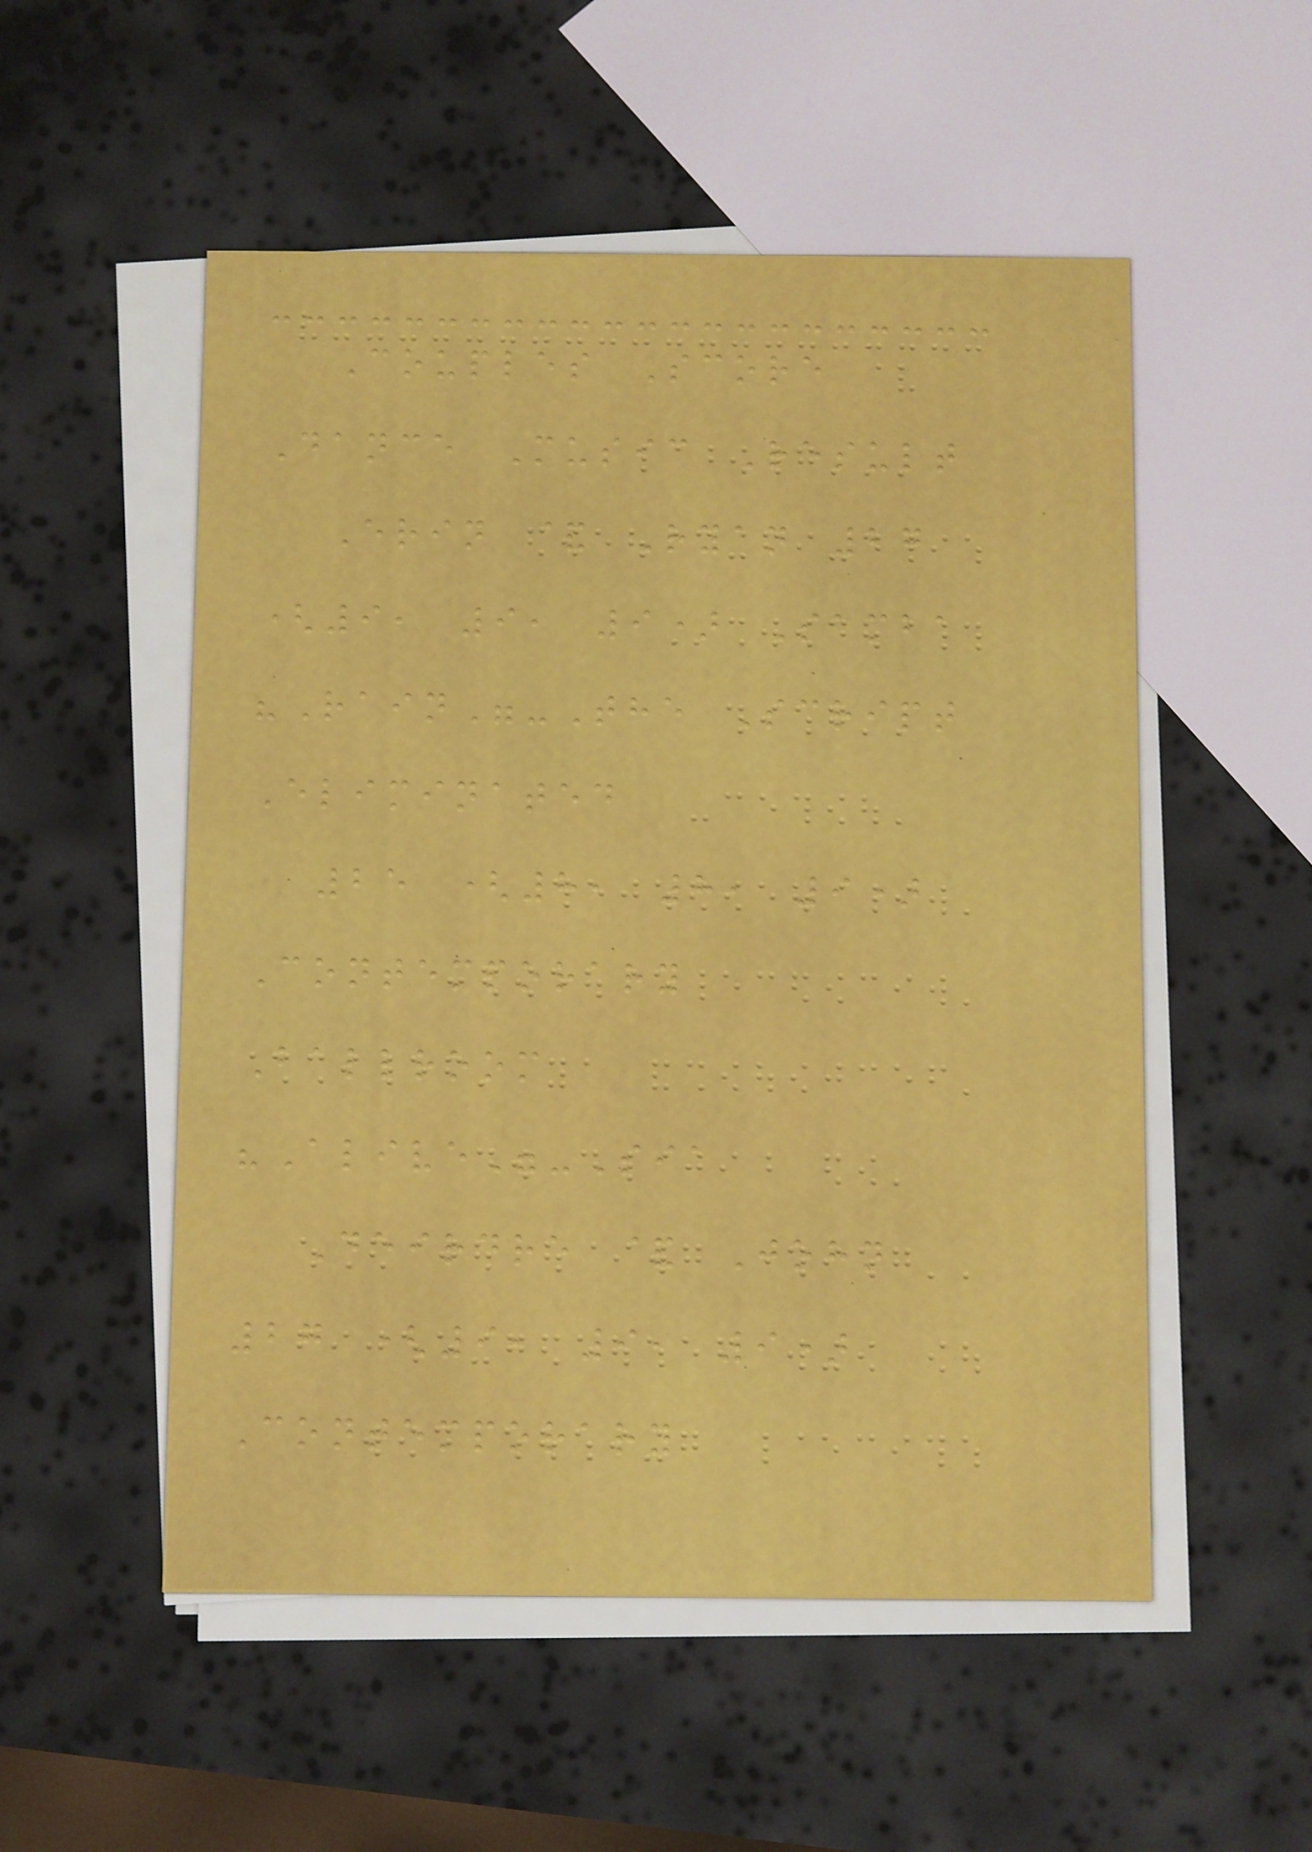Couples Score
Dance Music Result
Erin & Ryan 27
(9, 9, 9) Samba
"Rain"-The Script
Eliminated
25 (8, 8, 9)
Contemporary
Ballroom
"Alive"-Sia
Deirdre & John
27 (9, 9, 9)
Contemporary
